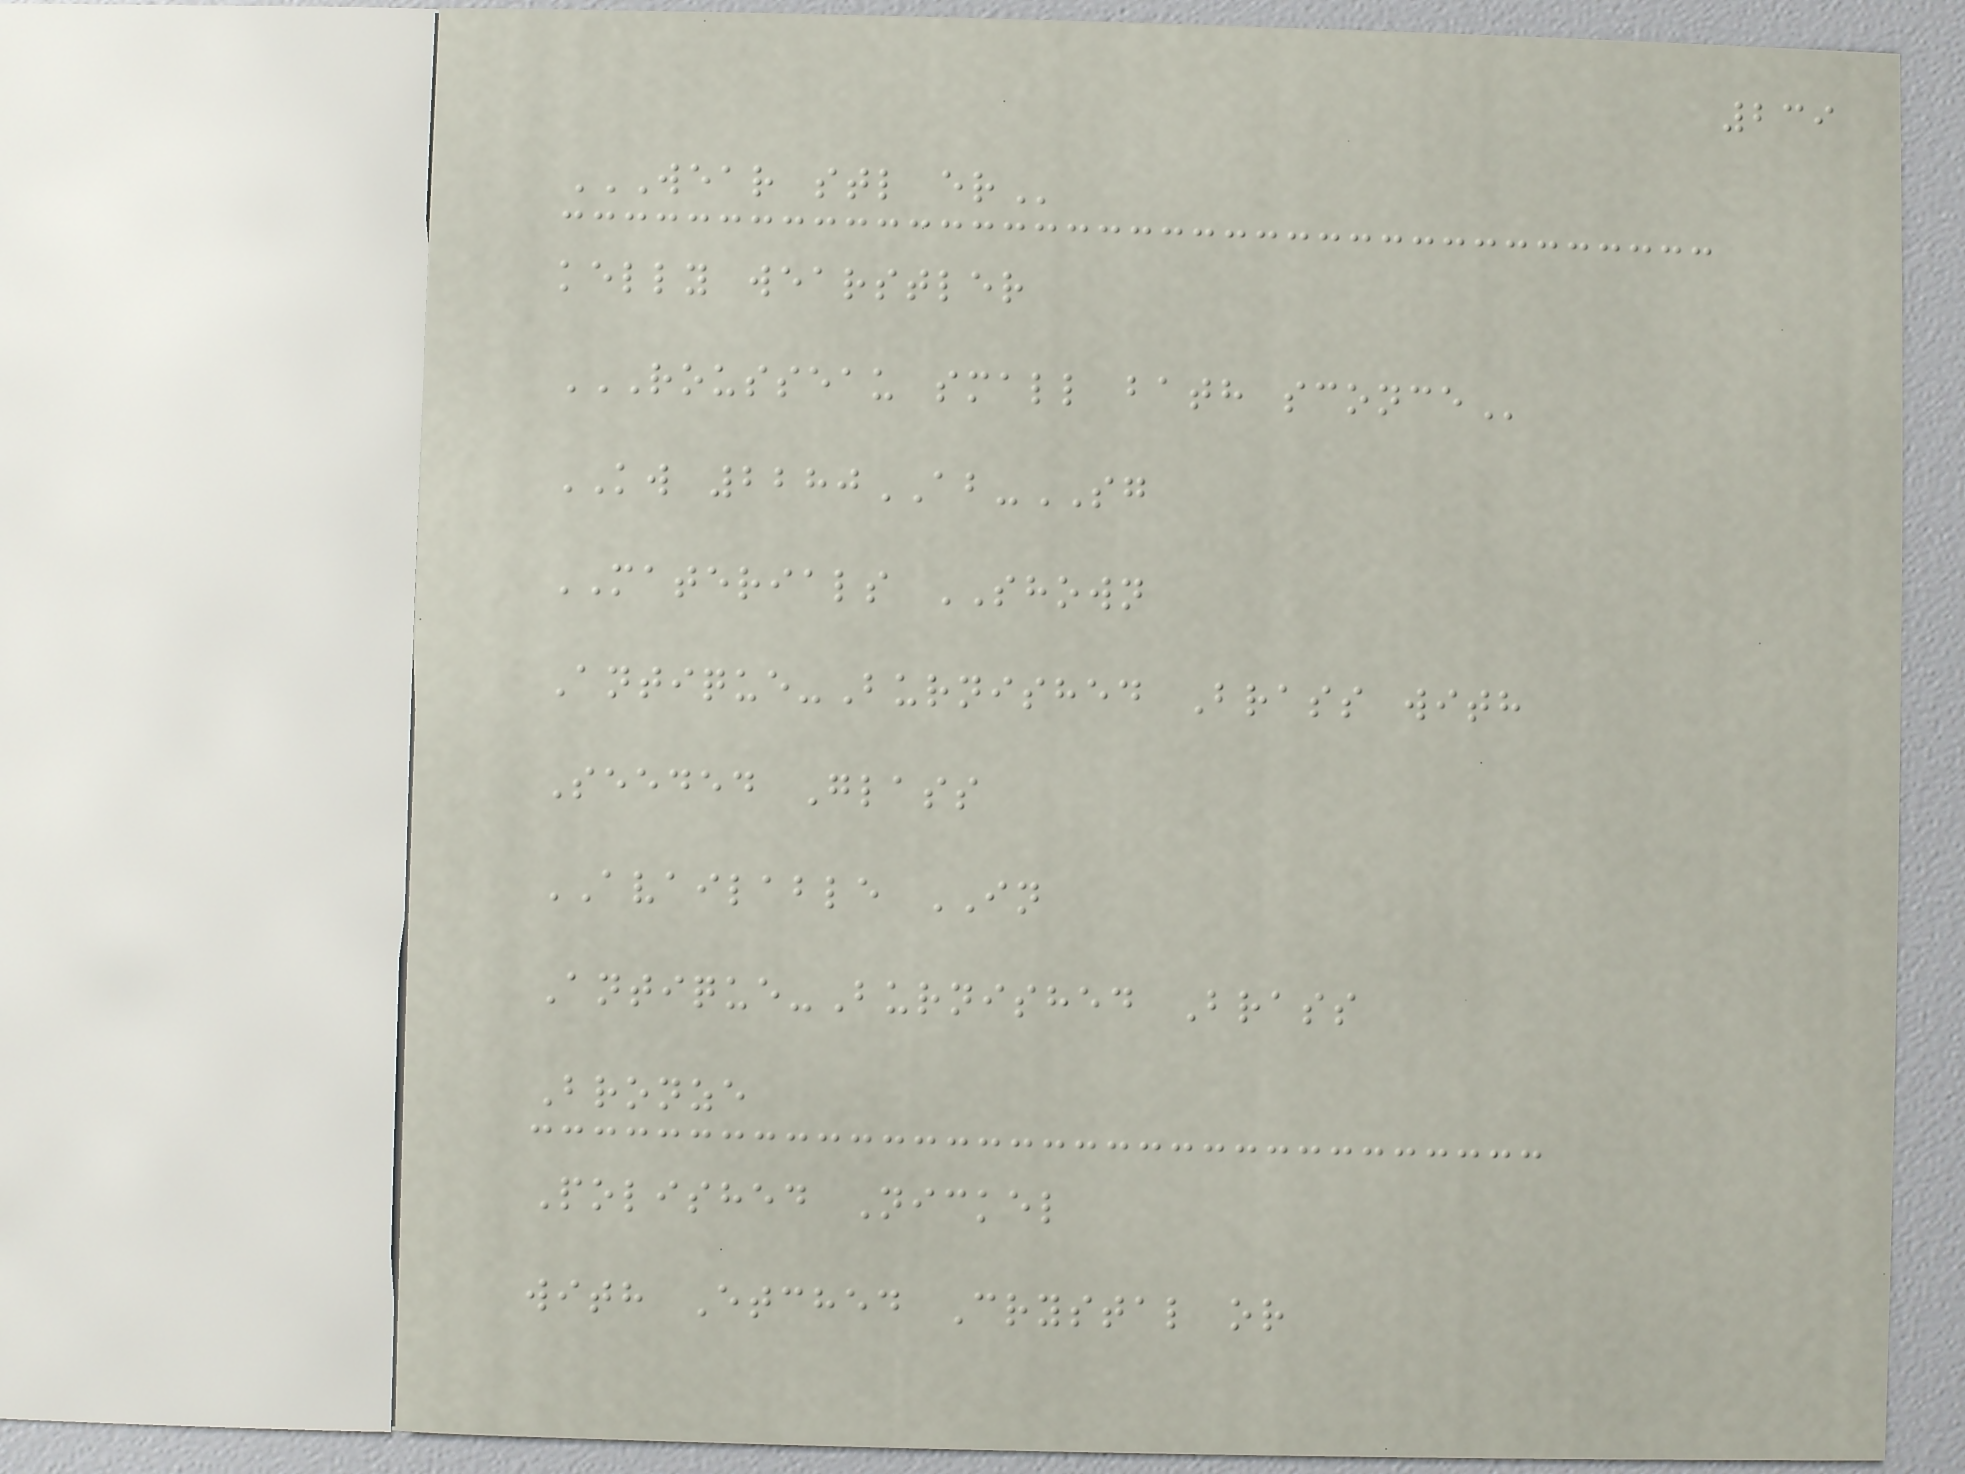239
WEAR STL ER
kelly wearstler
ROUSSEAU SMALL BATH SCONCE
KW 2280AB-SG
MATERIALS SHOWN
Antique-Burnished Brass with
Seeded Glass
AVAILABLE IN
Antique-Burnished Brass
Bronze
Polished Nickel
with Etched Crystal or
